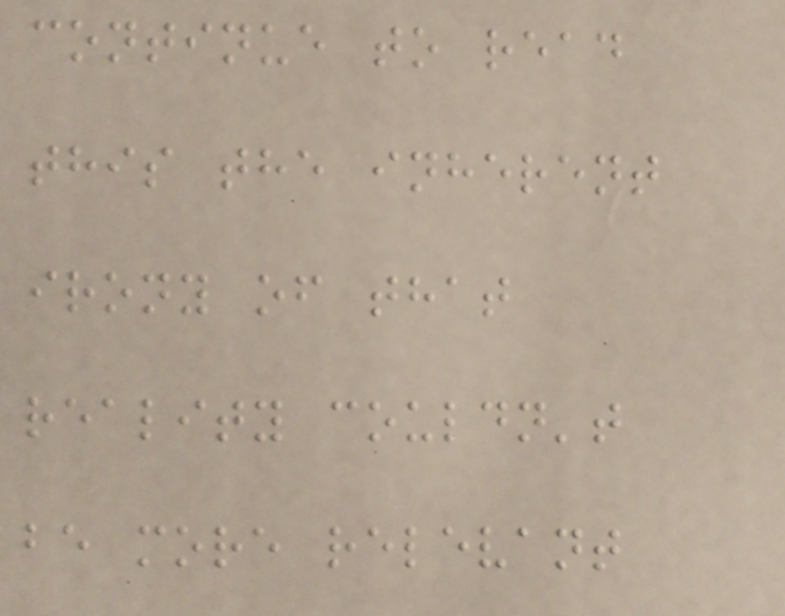continue to read
this the inherent
irony of that
reality couldn't
be more relevant
